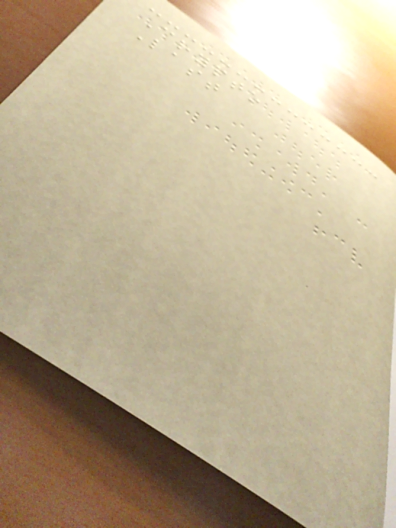Crypto
Last
